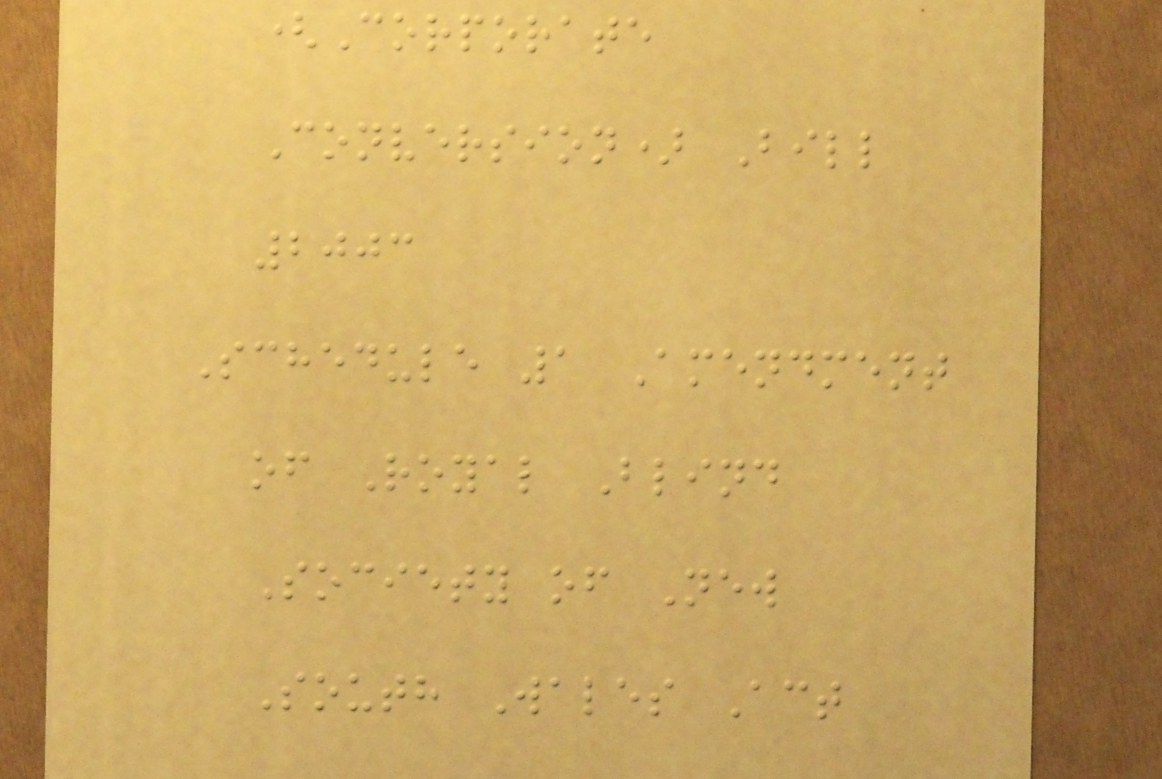(Corporate
Conversion) Bill
2003
Schedule 1 Amendment
of Royal Blind
Society of New
South Wales Act
